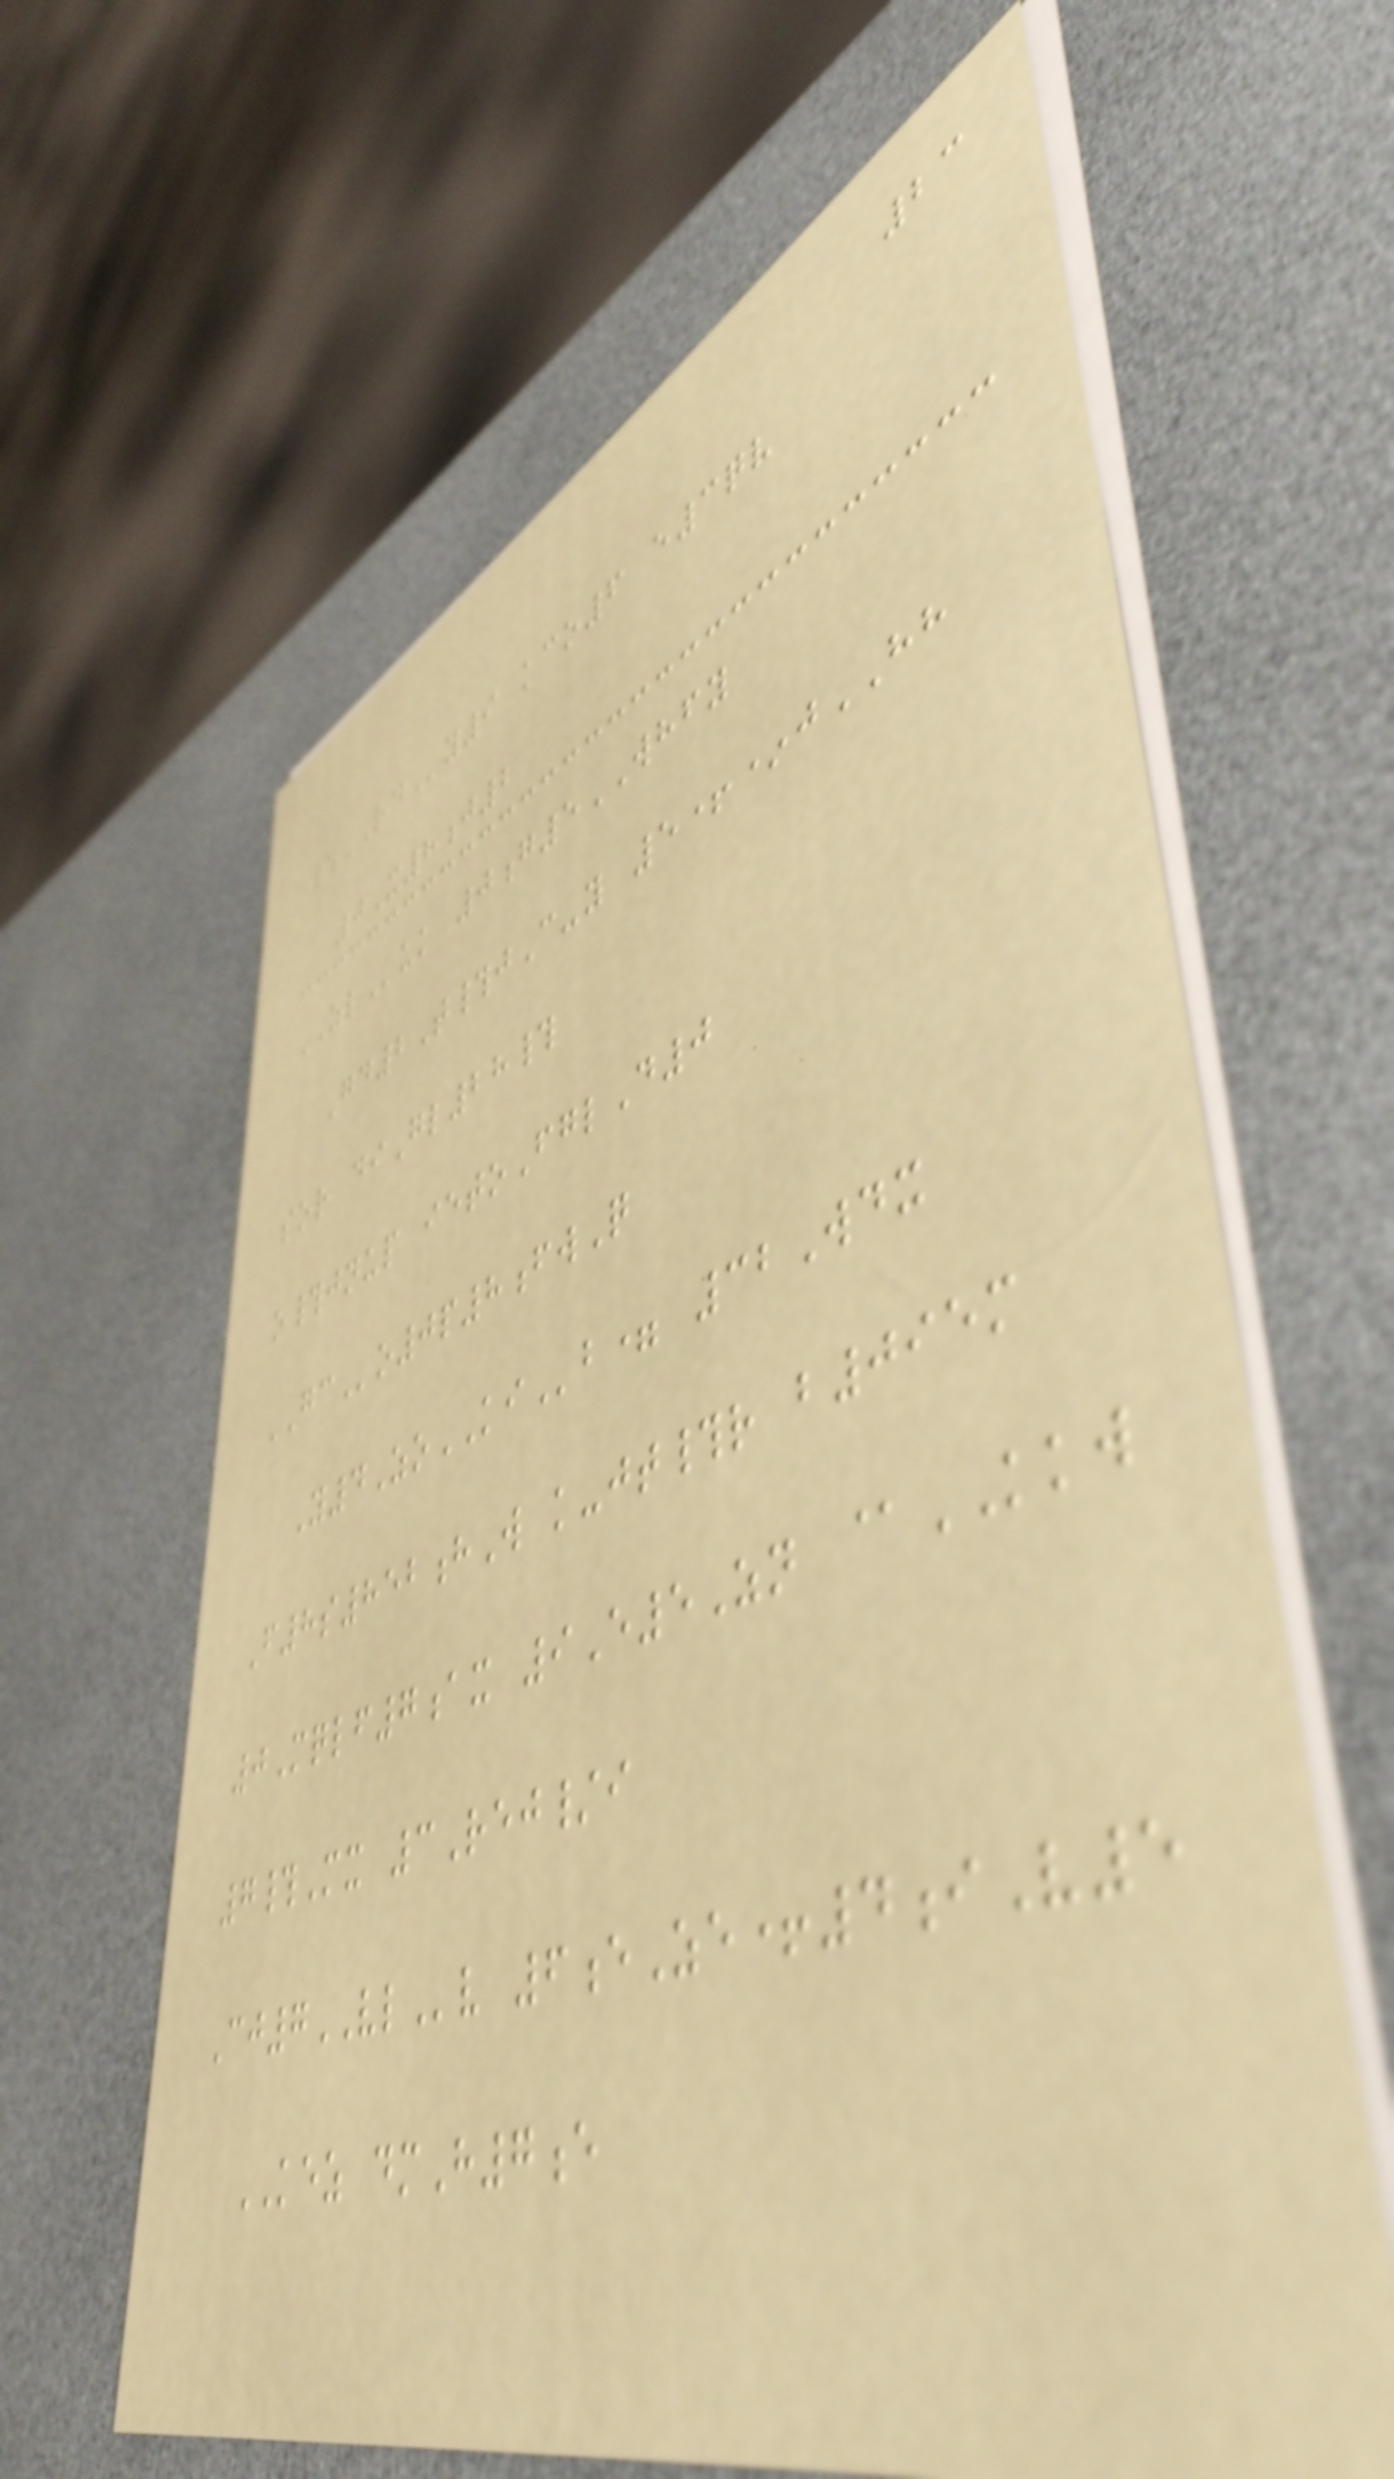23
#RDy9 kco6 e3qv
0X8j2
ZLuk 0g5WHFY
Gd2T#jC-y 5+*jHH
sor diGl28#
o#jnup ietoFglD0
GCo0p8fwQ
Y4ZoKIb= 32Wdx
F8s852hW k-jt#r b095m
0Mqlf7ax 9E5Zn @KKW
7#Mx 3Rej/i
Cj7VLv 6eZe+4iV5
KEZ dmH7e
